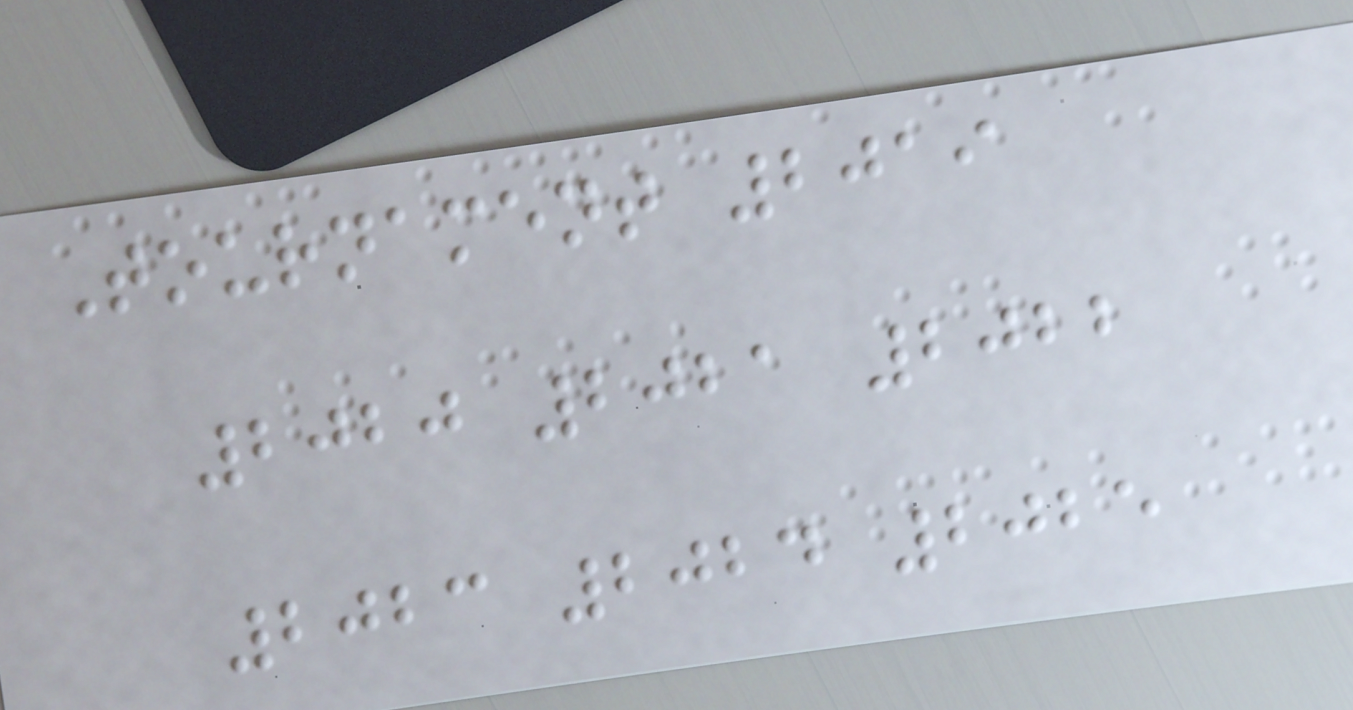Tournament 2019
2020 2021 2022
2023 2024 2025
